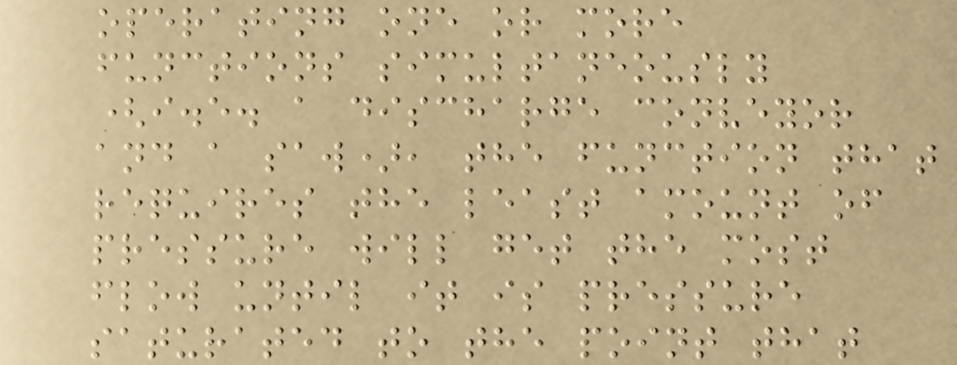operating one or more
functions simultaneously
(i.e. a discharge conveyor
and a saw), the function that
requires the least amount of
pressure will get the most
flow until it is pressure
saturated to the point that
